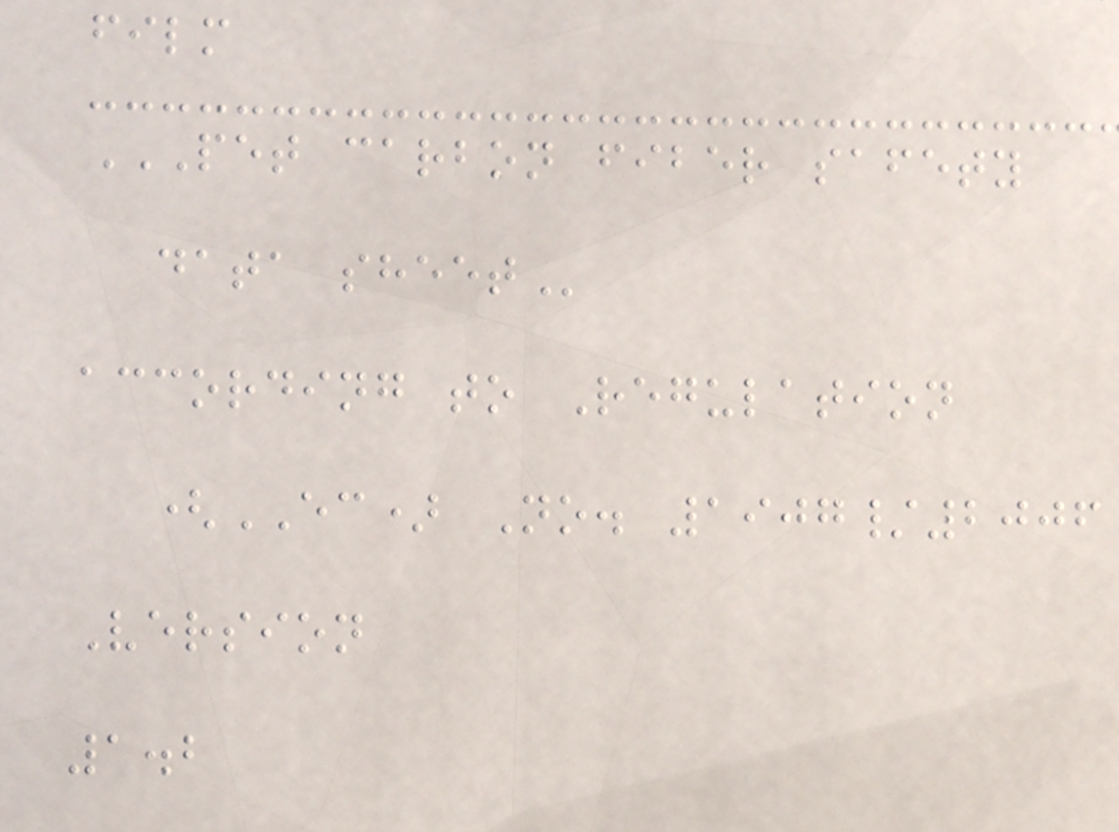film
PET CARBON FIBER SAFETY
DATA SHEET
according to Regulation
(EC) No. 1907/2006
Version
1.2
